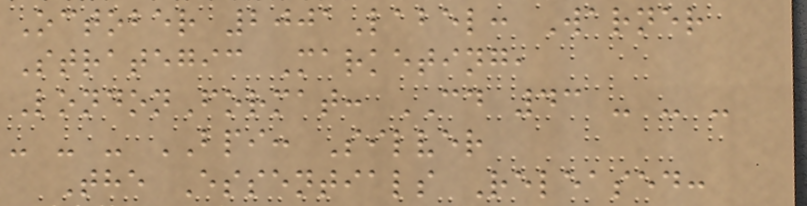October 2001Label: Warner
Strategic Marketing,
LondonFormat: CD 43 - - -
- - - BPI: Silver
The Essentials Released:
